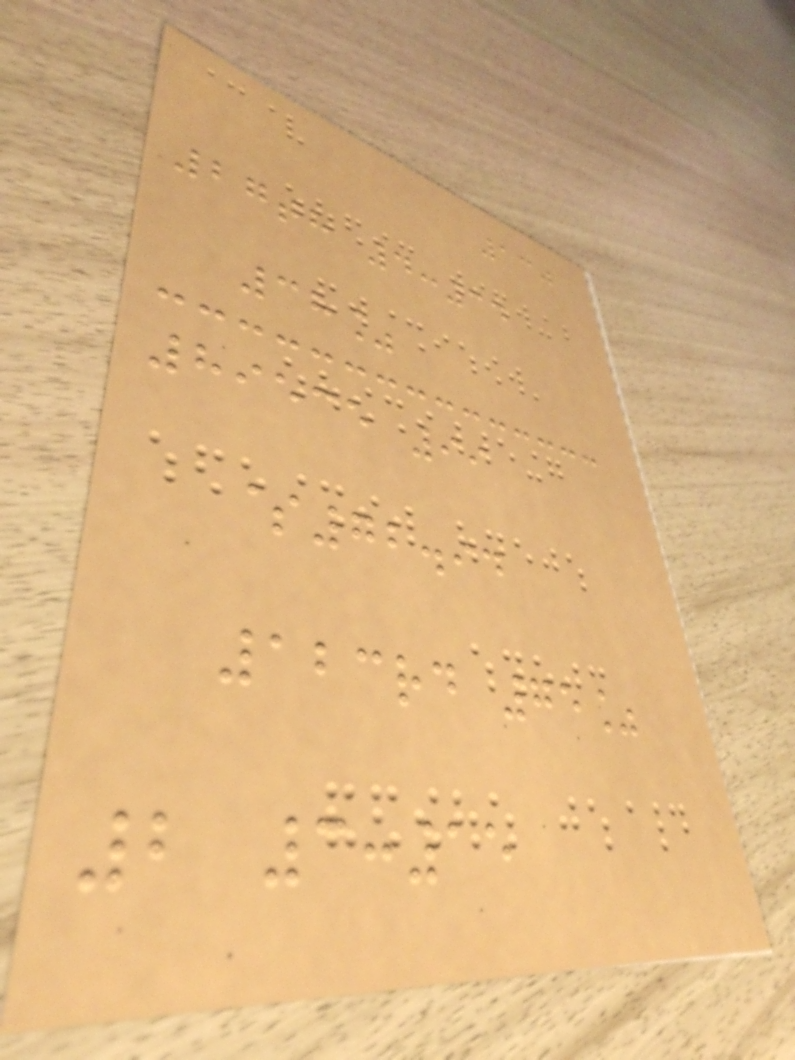130
27th 4:34
38%
89535 99
$72.94
123rd 75%
2 3:15
